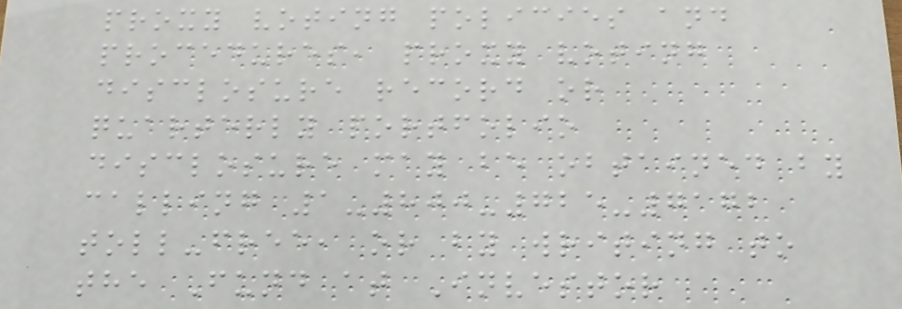proxy voting policies and
procedures, proxy voting
disclosure record or
quarterly portfolio
disclosure may be obtained by
calling 1-800-725-7172
toll-free, or by writing to
the Fund at Investor
